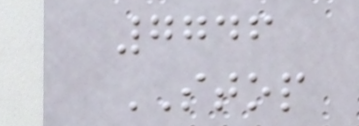7746
STOP
